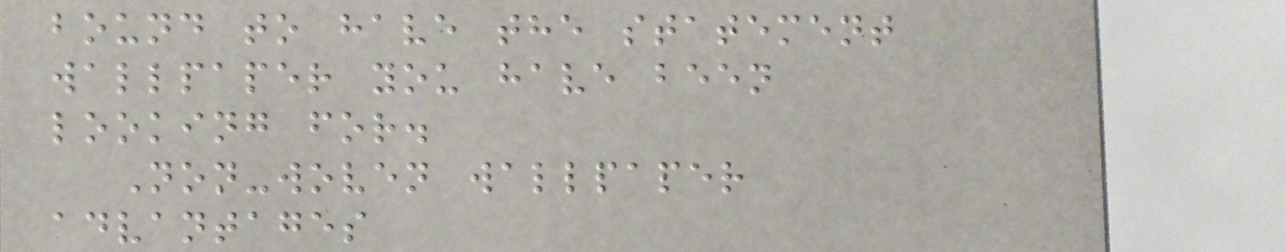bound to have the statement
wallpaper you have been
looking for.
Non-woven wallpaper
advantages
